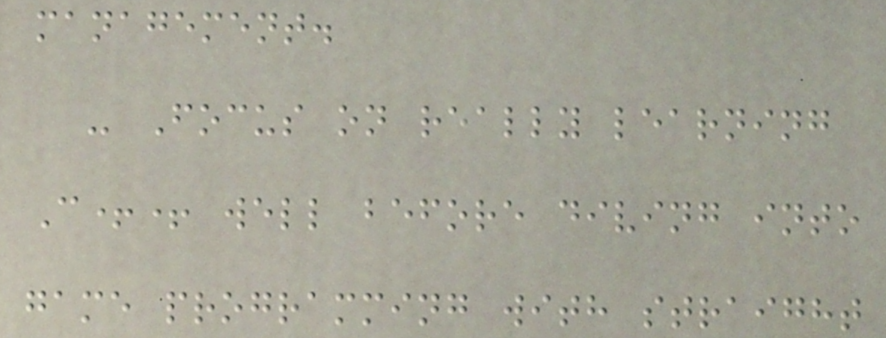management.
- Focus on really learning
C++ well before diving into
game programming with straight
